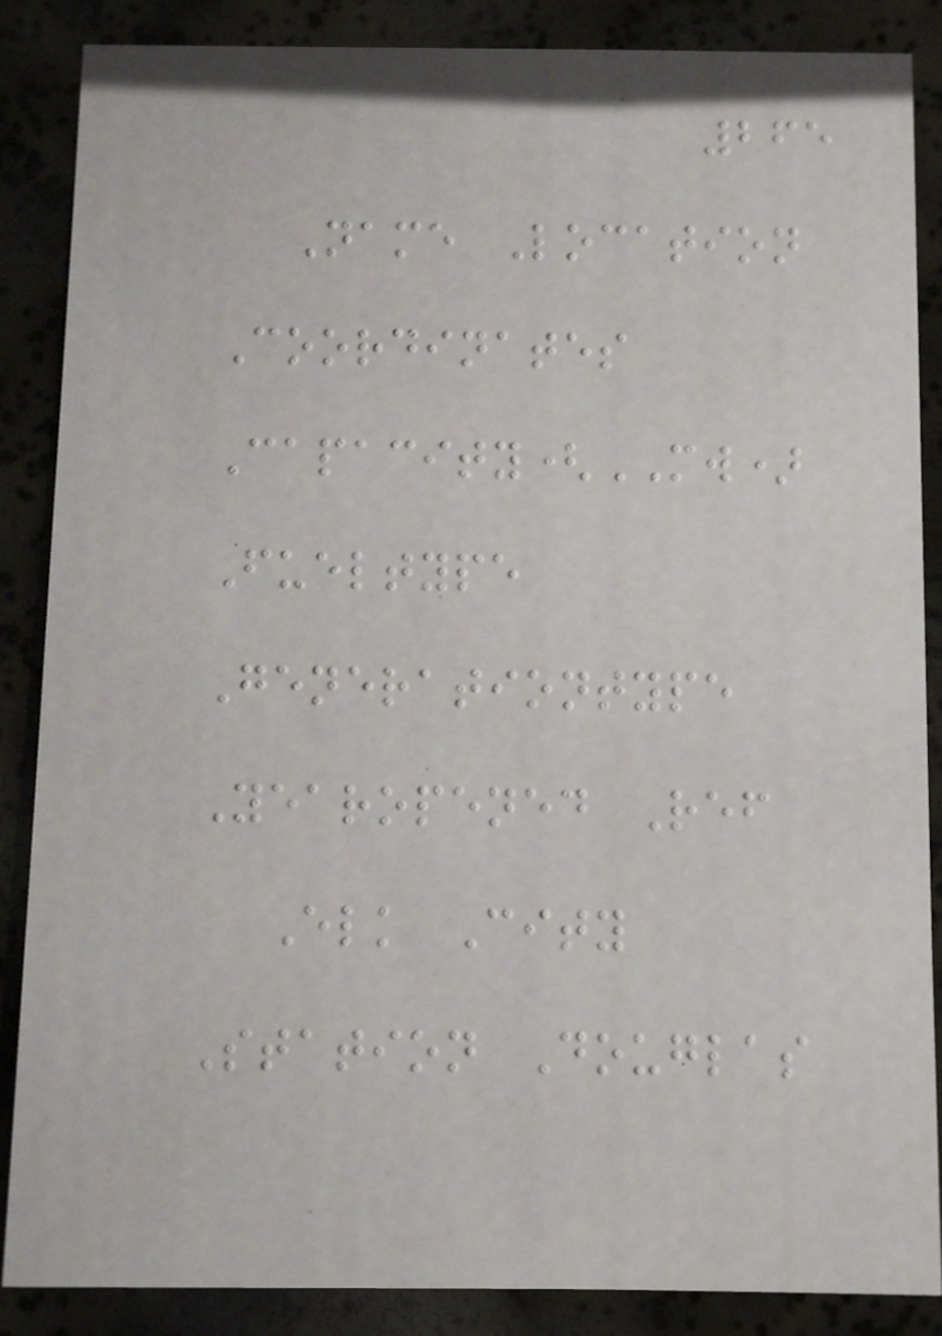265
Name Location
Coordinates
Capacity(MW)
Fueltype
Generationtype
Yearopened Ref
Elk City
Station Douglas
